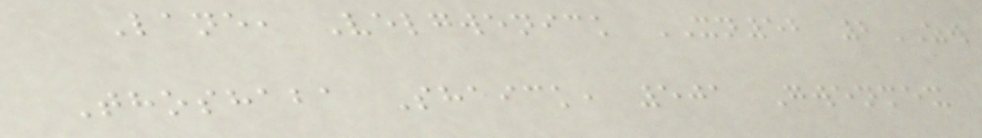Lane, Velgwenick XN52 2ZW
Thoshaba Shaick, 501 Gwenmex
